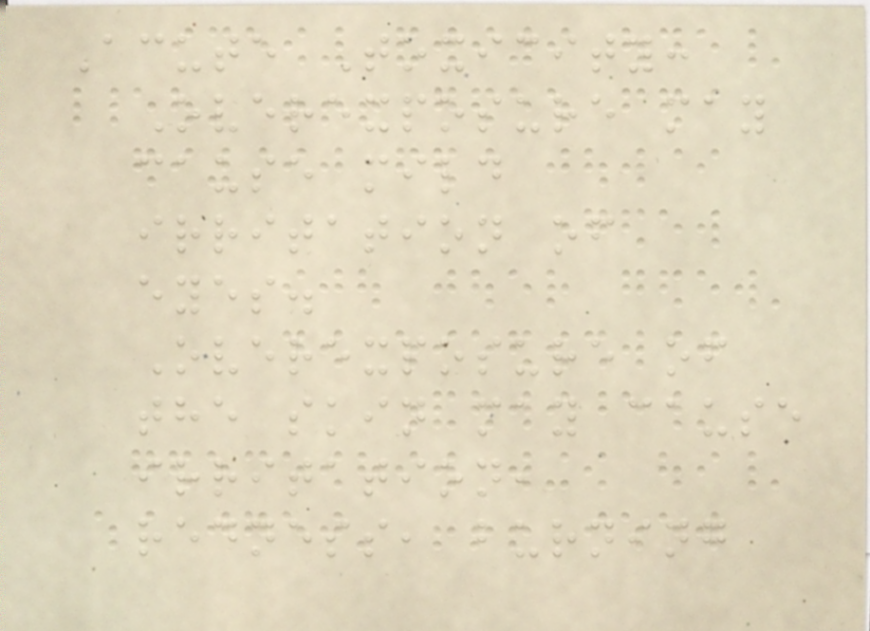Acute Toxicity:
Overexposure may
cause mild
irritation of
eyes.
Overexposure of
the skin may cause
irritation,
redness, burning
